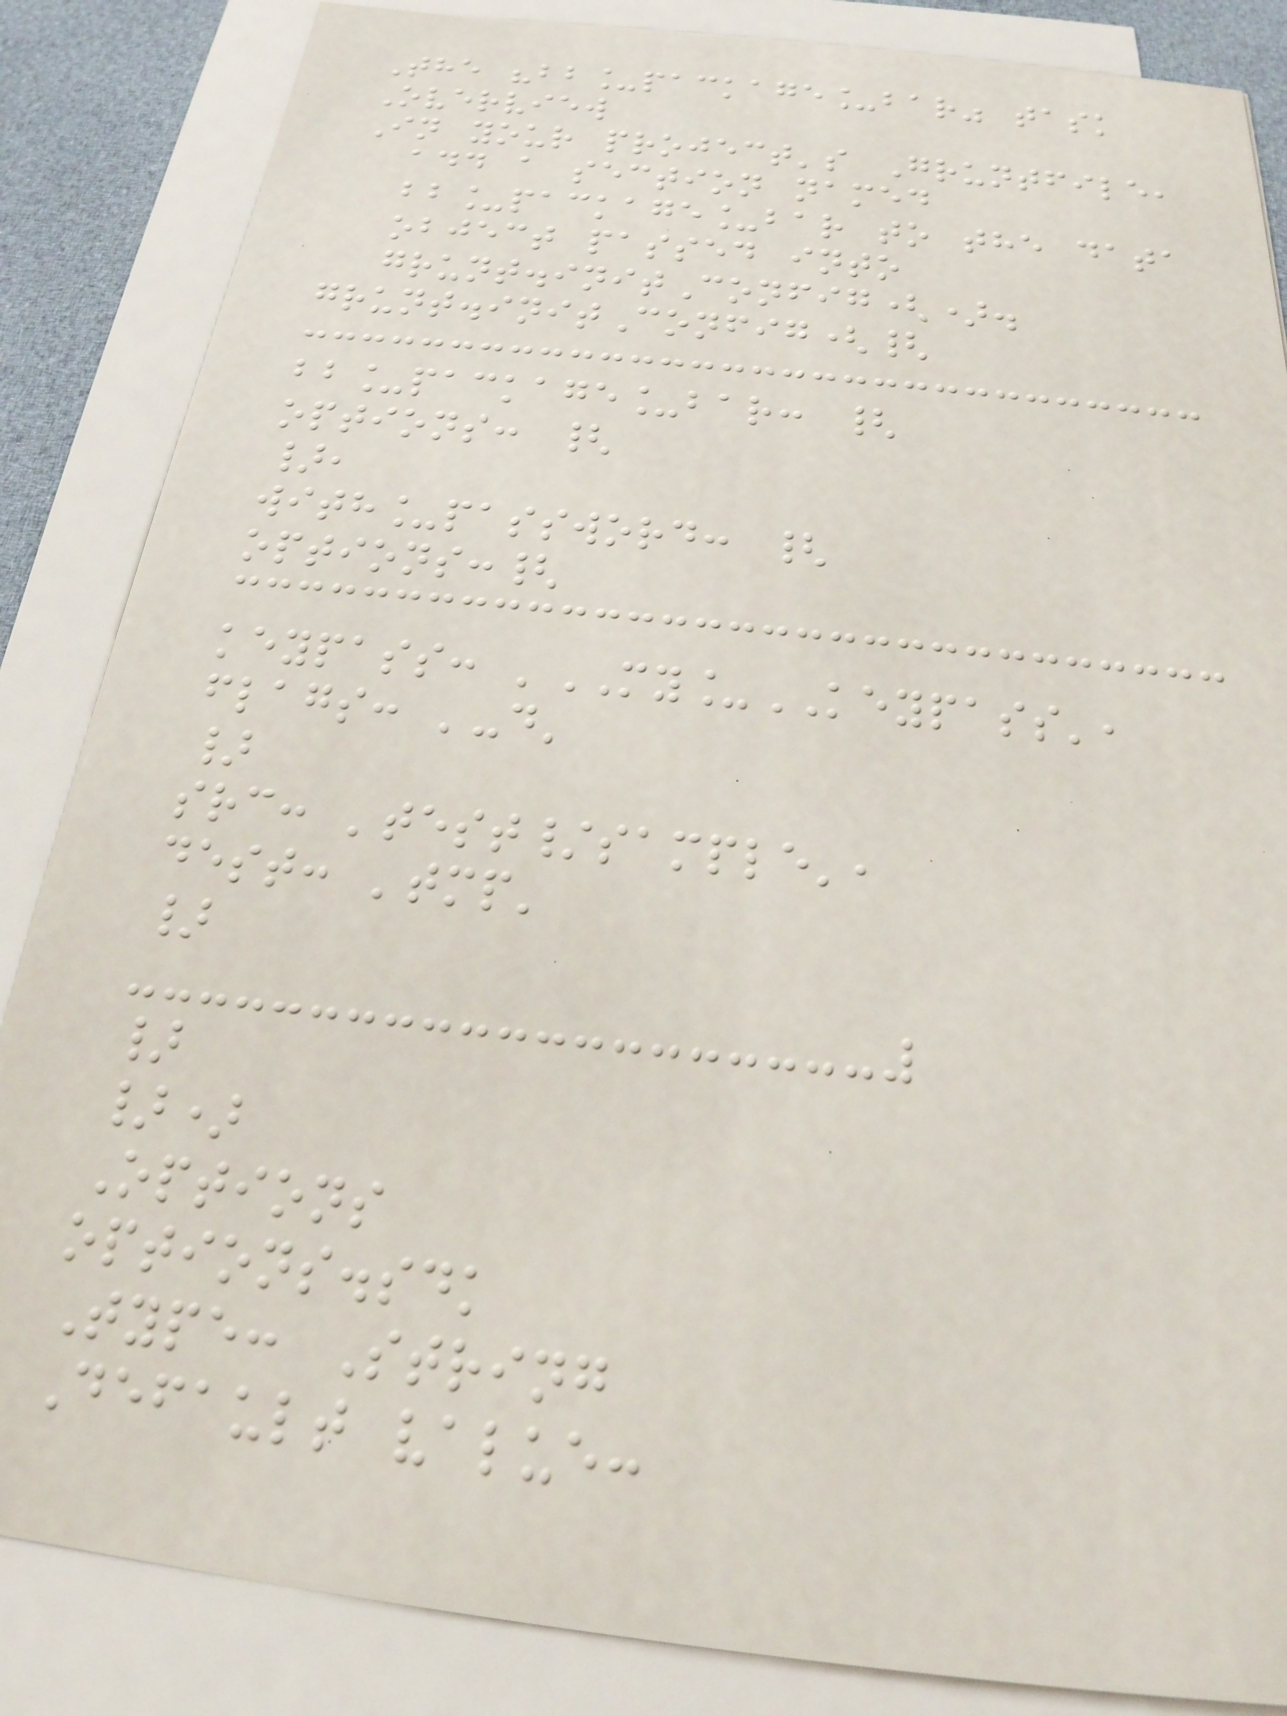The "bb_package_bar" task
Overview
In your project's Gruntfile,
add a section named
bb_package_bar to the data
object passed into
grunt.initConfig().
grunt.initConfig({
bb_package_bar: {
options: {
},
with_password: {
options:{
keypass: 'MY_KEYPASS',
flags: '-d'
}
src: 'test/sample',
dest: 'tmp'
}
}
})
Options
options.sdk
Type: String
Default value:
